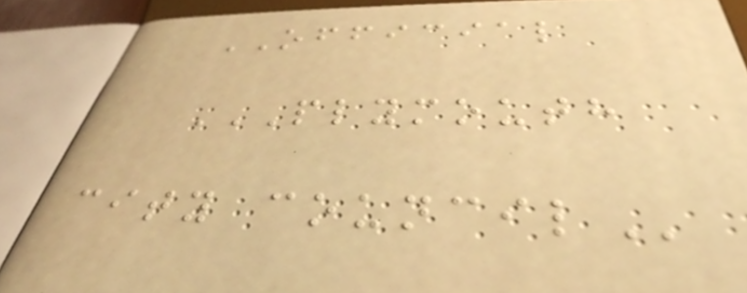OFFICIAL
PLYMOUTH
CITY COUNCIL
